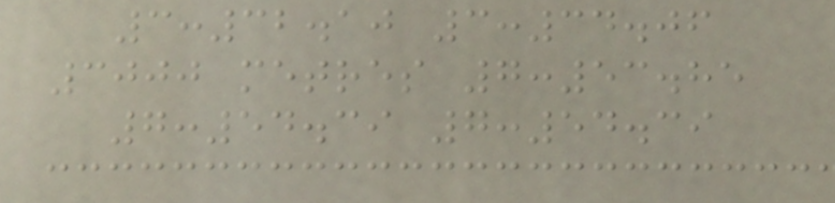3:32.10 3:34.06
3000 metres 7:53.85
7:54.39 7:54.39
